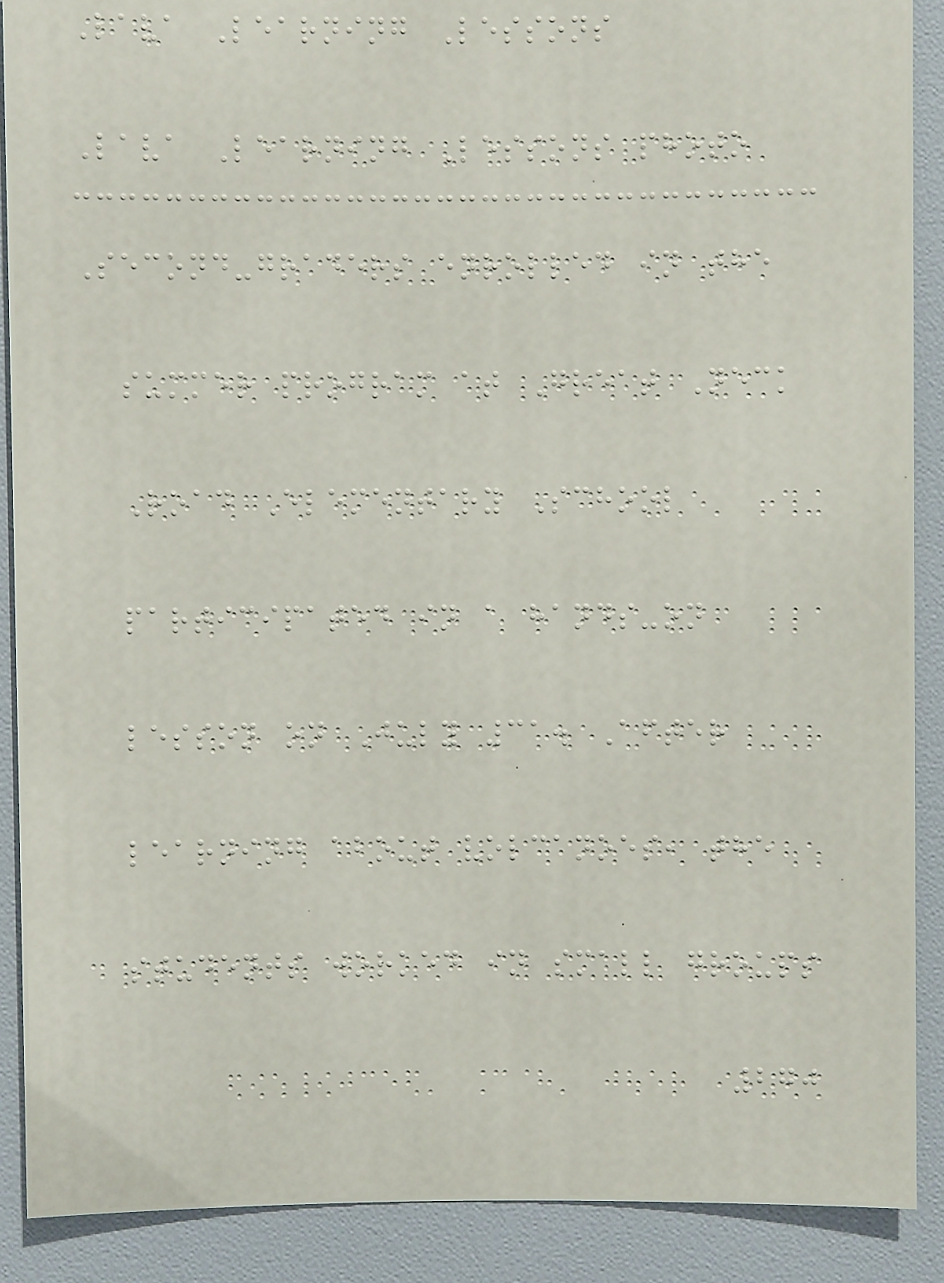Lava Learning Lessons
Lava Learning Lessons photo
Second-graders enrolled in the
summer program at Great Neck
Road Elementary School
participated in a hands-on
lesson on July 31. After
learning about volcanoes, the
students worked in small groups
270
